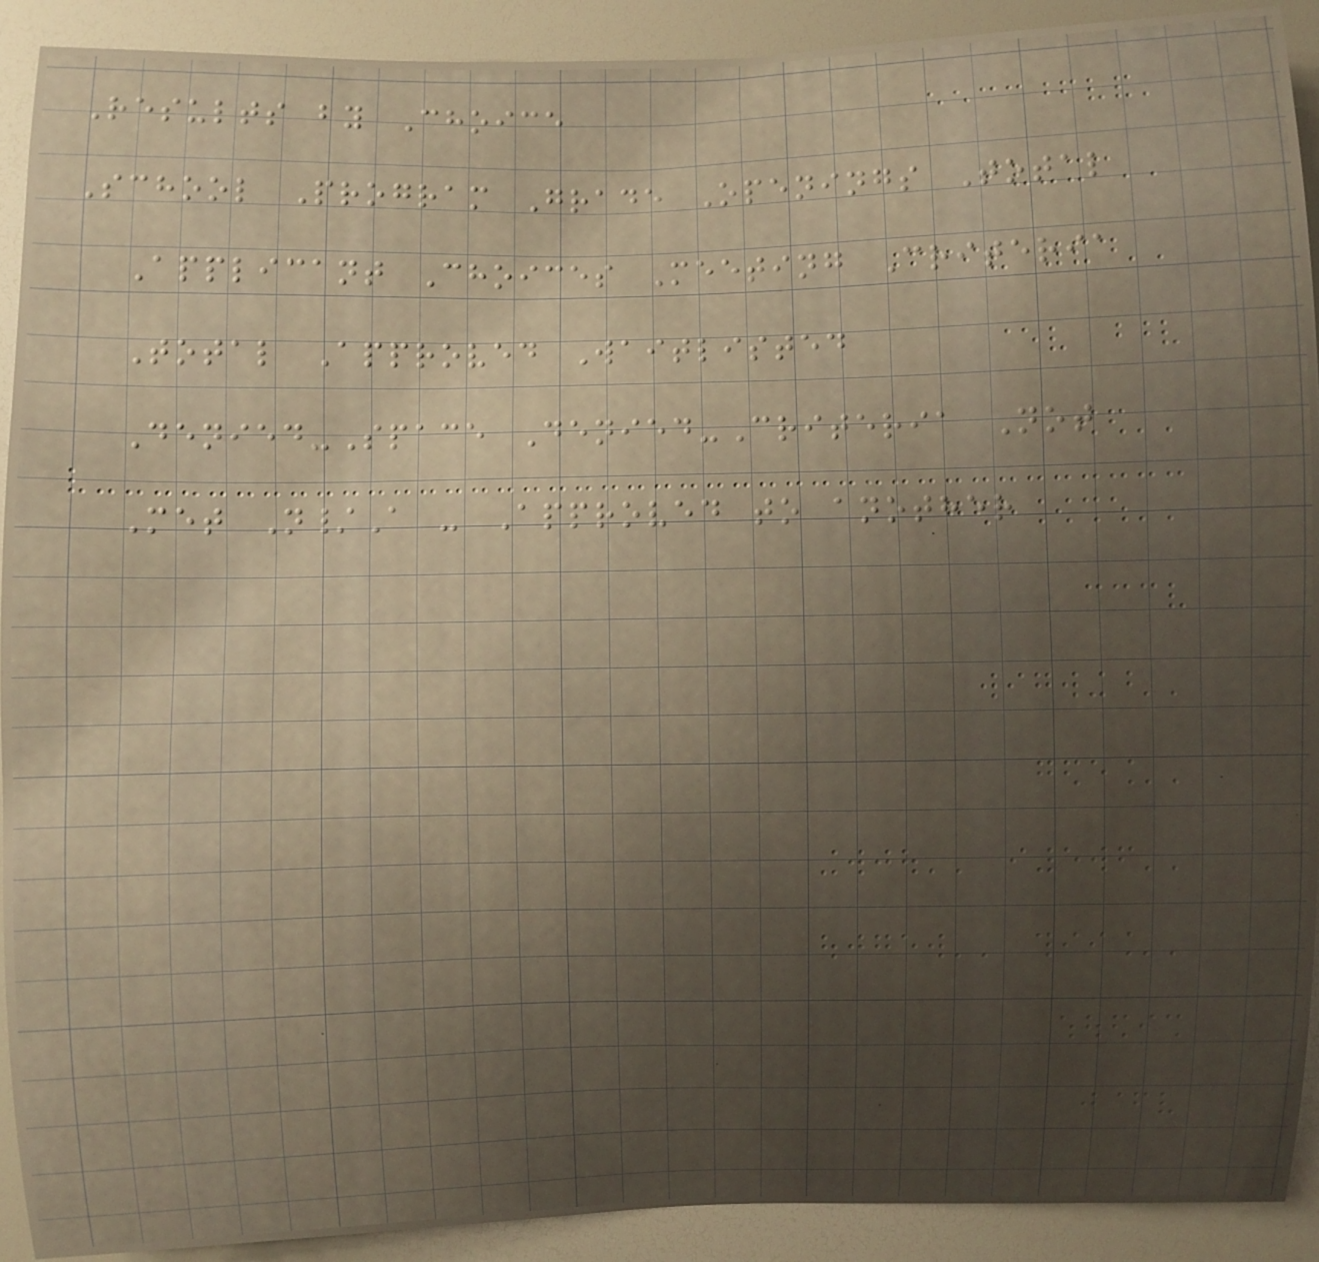Results by Choice
School Program Grade Openings Total
Applicant Choices Meeting Criteria
Total Approved Waitlisted
Denied-Space Denied-Criteria Not
Met N/A - Approved to another
